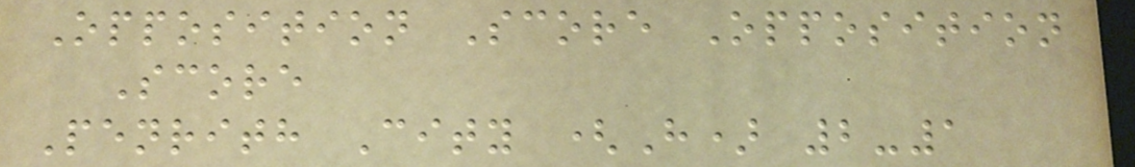Opposition Score Opposition
Score
Penrith City (H) 2-1
